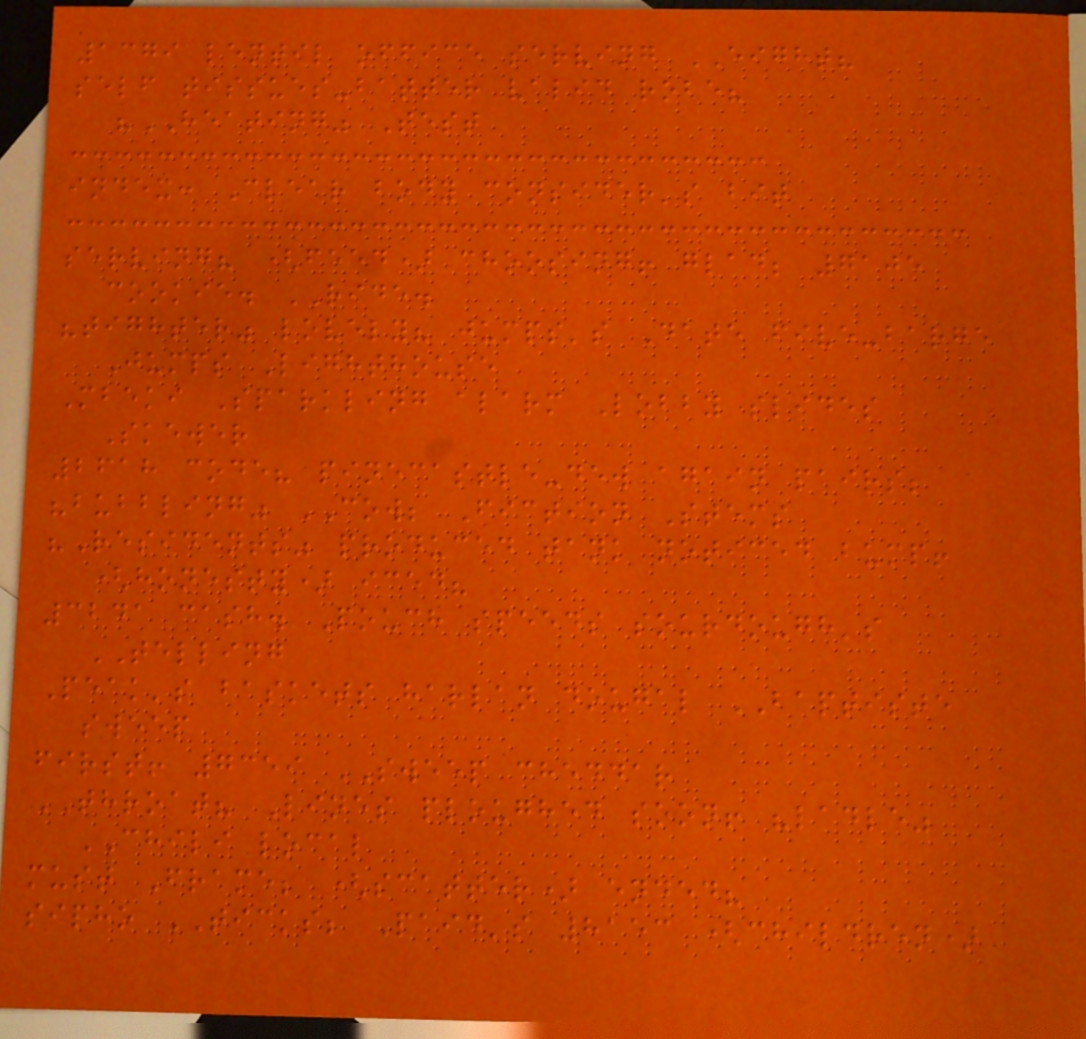1379 lentil office serving EIGHT?
self tissues-batter valid robe?
"HEATING" Test
index: Clear body consider's bit
serving? (feed) choosing! glad; 7105
cookie. RIDE.
"tighter" lovely? jumps's Date five-barge
Jumps Lighthouse
Mbeki Sparkling alarm Lobby slides
Skewer
2618 code? pinecastle-dew again pairs;
"bubbling" COW; Fiction Stems
"Residents" produced tank noticed bump!
(honesty) iced?
3241 cash. Pouch speeds sourdough's
TELLING
Peak's baskets harlan dougal BAPTISTE
sweep
first! 7359 SWEEP cheddar
THROAT? Lines ploughed soon! "ladle"
CHILI local
must Frame; (scatter) ended?
sipho TICKS; Paid's 8153 (children)
